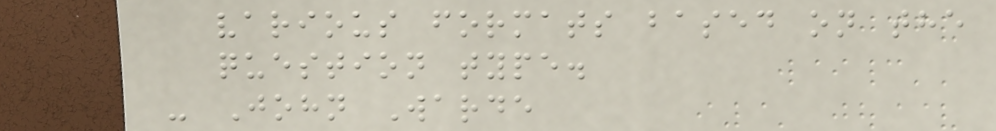various formats based on the
question type.
- John Warde
